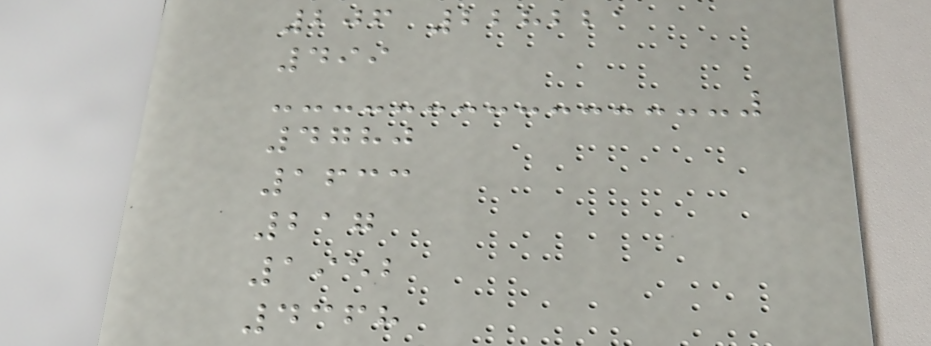206 228221
499
4780
1633
217
1952
4368
